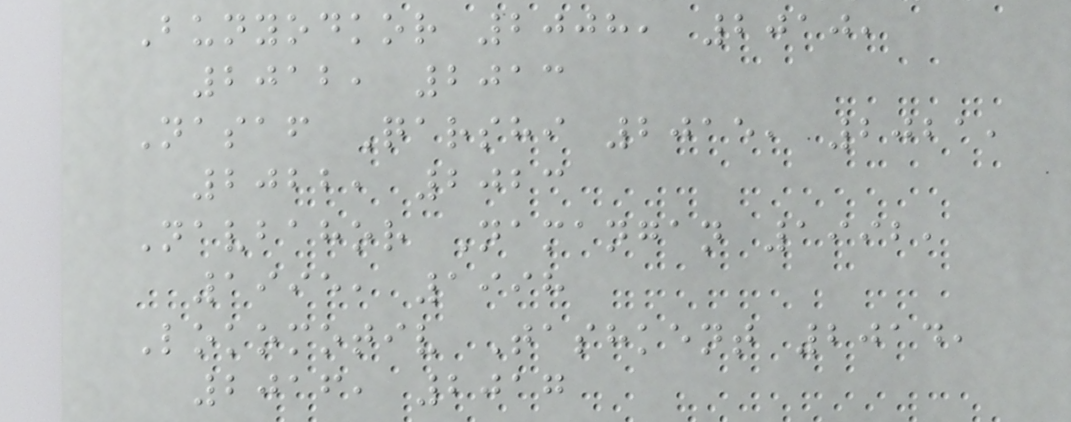Bunyodkor 2008, 2010,
2012, 2013
Nasaf Qarshi 2015, 2021,
2022, 2023
Navbahor Namangan 1992,
1995, 1998
Lokomotiv Tashkent 2014,
2016, 2017
